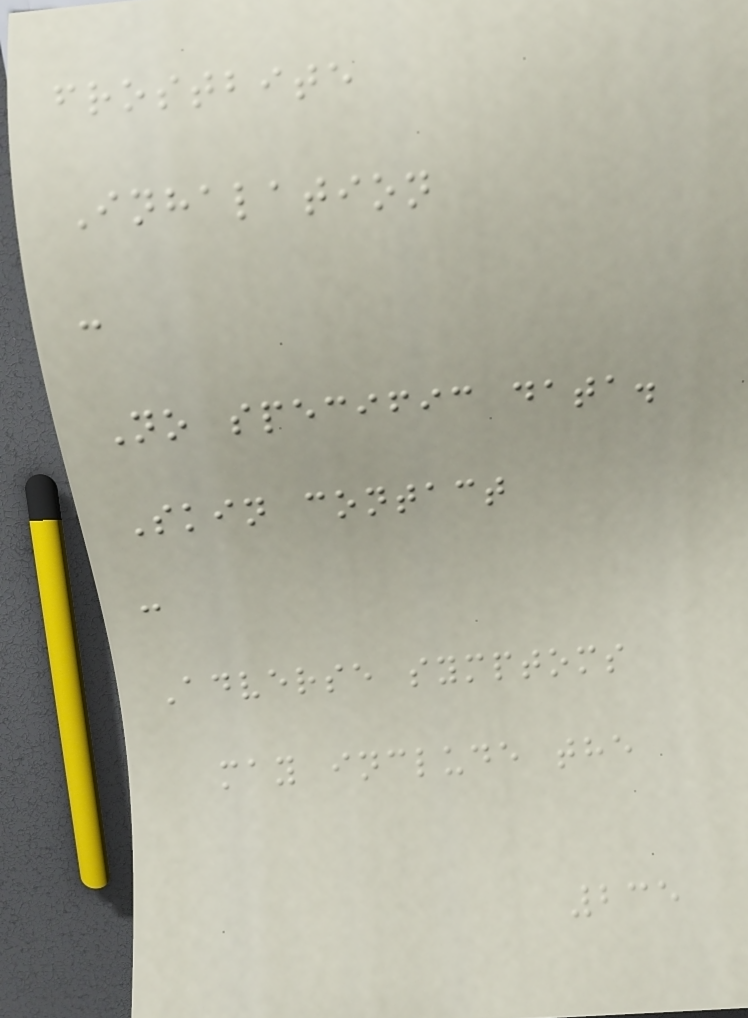frostbite
Inhalation
:
No specific data.
Skin contact
:
Adverse symptoms
may include the
235
